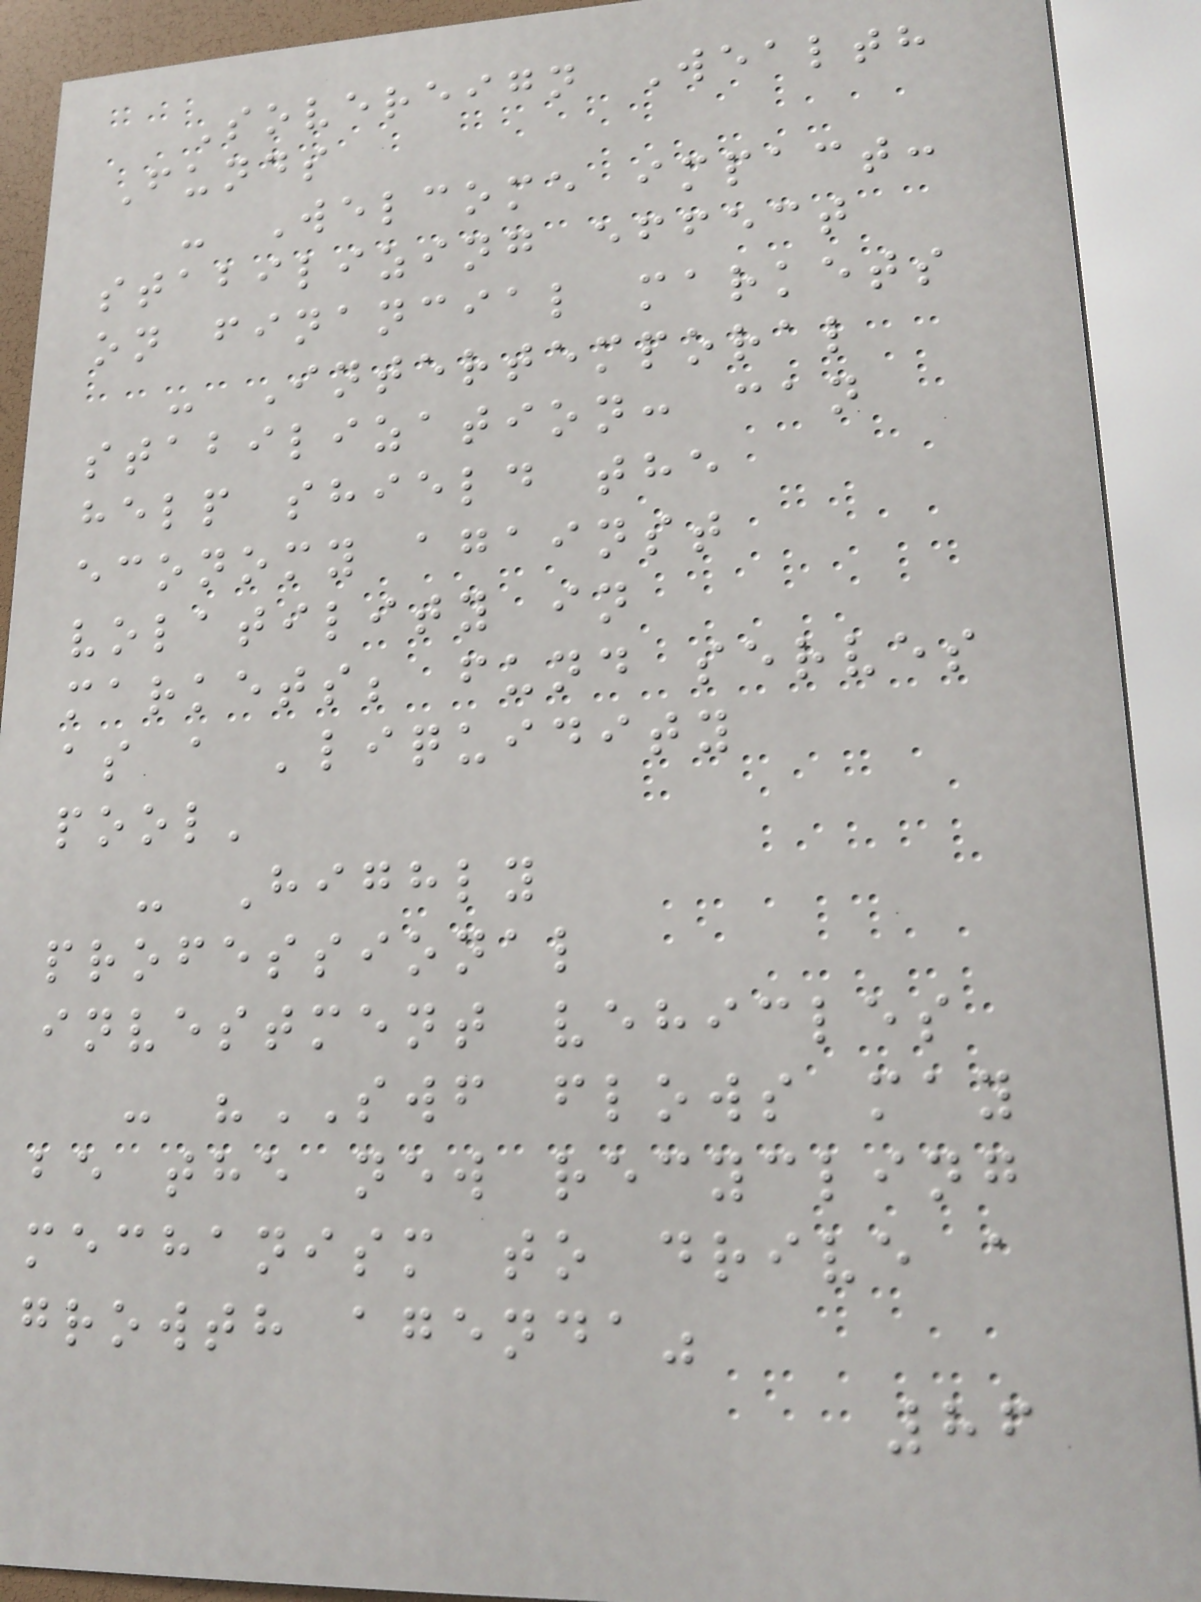Sovereign Wealth
Funds
- Welcome impact:
stabilizing effect
on financial markets
- Intertemporal
stabilization: can
help shield the
economy against
volatility in
markets; fund serves
as a 'liquidity
pool'
- Highly
professional
investment vehicles
- "SWF flows may
be the new recycling
mechanism to drive a
growth agenda"
86
